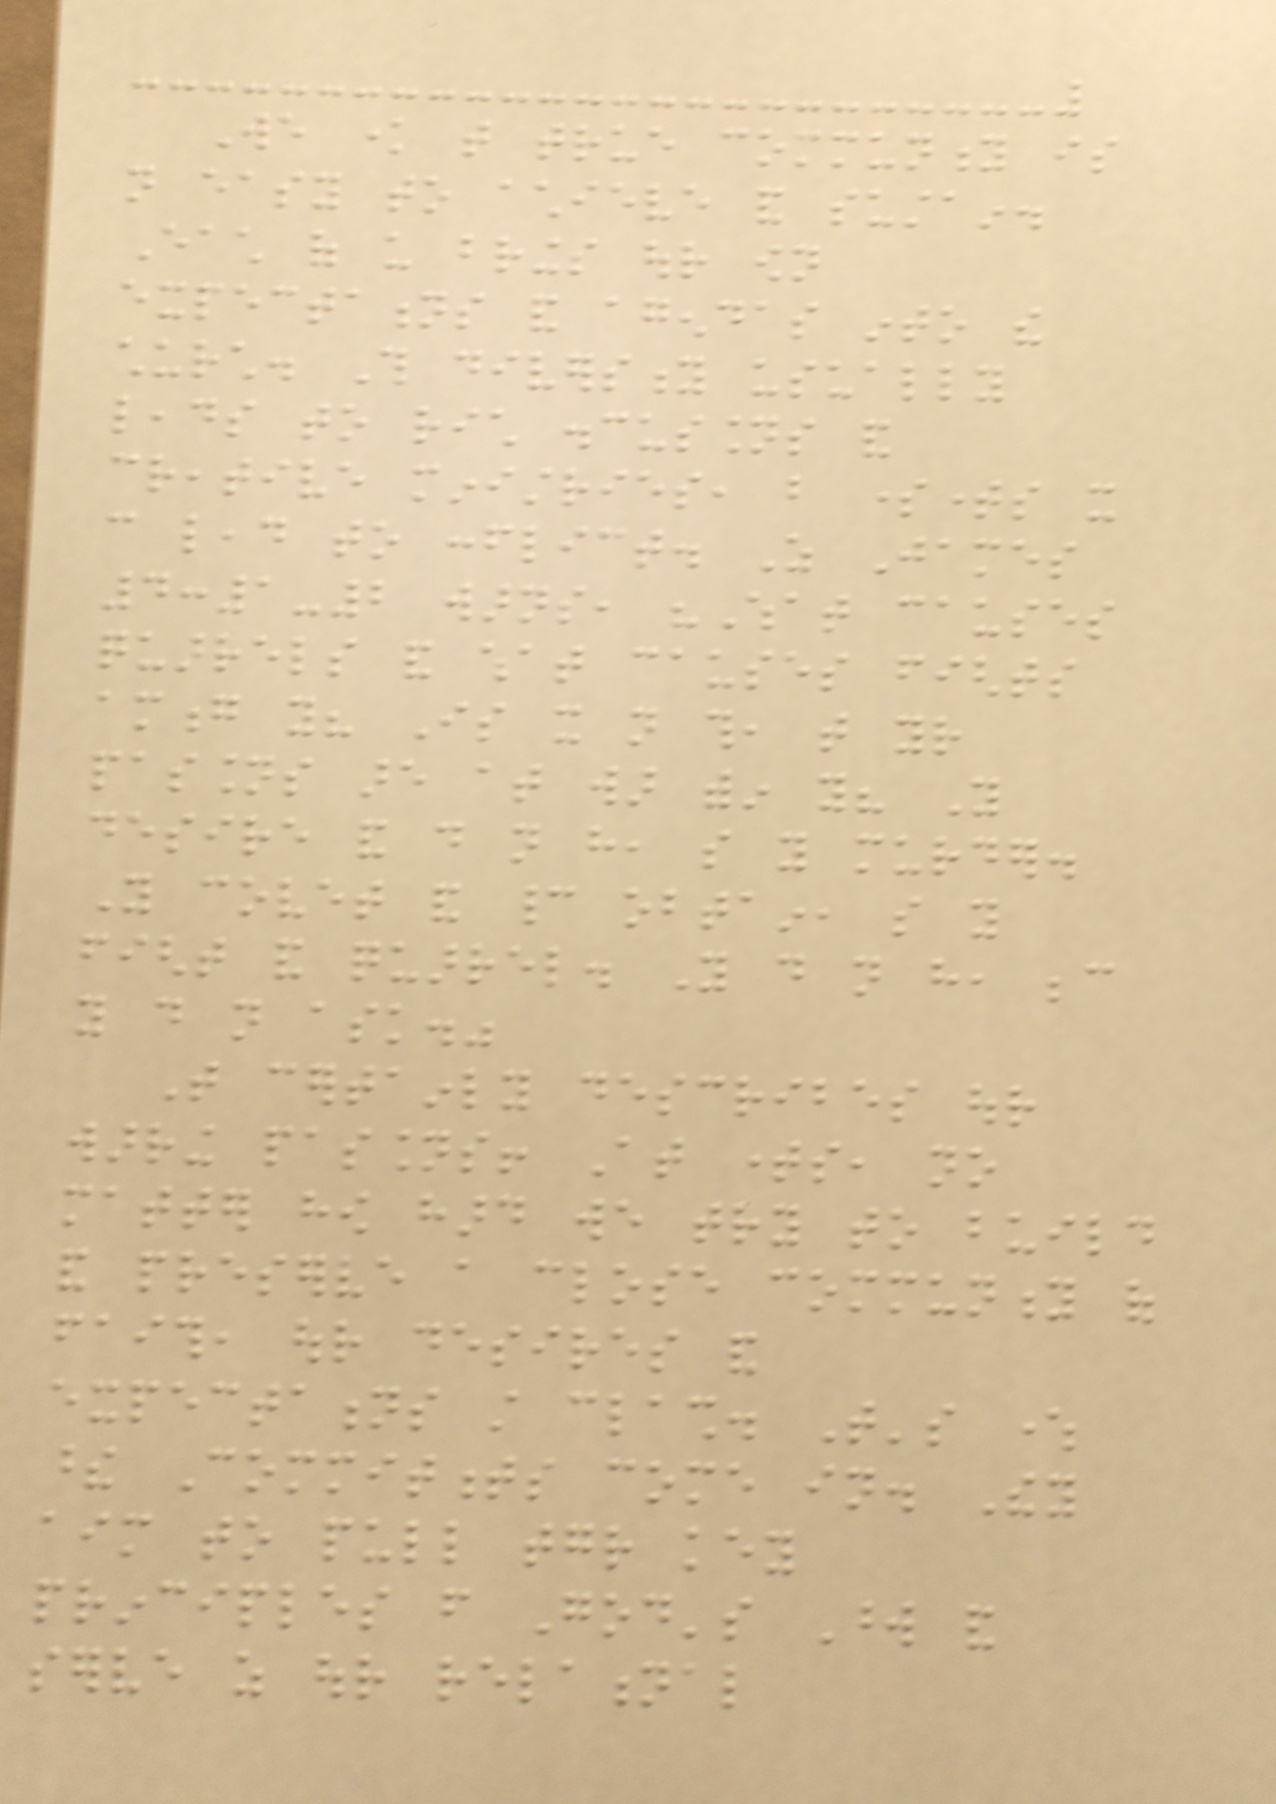We know that true community is
not easy to achieve and sustain.
Each of us brings our own
expectations and agendas into the
church. This diversity usually
leads to rich discussions and
creative ministries, but sometimes it
can lead to conflict. As James
4:1-2 warns, "What causes
quarrels and what causes fights
among you? Is it not this, that your
passions are at war within you? You
desire and do not have, so you murder.
You covet and cannot obtain, so you
fight and quarrel. You do not have, because
you do not ask."
That certainly describes our
warring passions! At times, no
matter how hard we try to build
and preserve a close community of
faith, our desires and
expectations still clash. That's where
these Commitments come in. They
aim to pull together key
principles from God's Word and
serve as our relational
